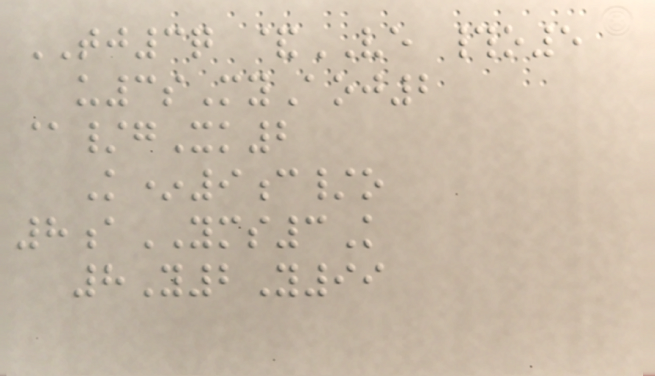TJ3q &VE #o5
u3sMyAoj2
@/gXk2
K*9c/o
8aYMS3K
8Y2Y99
